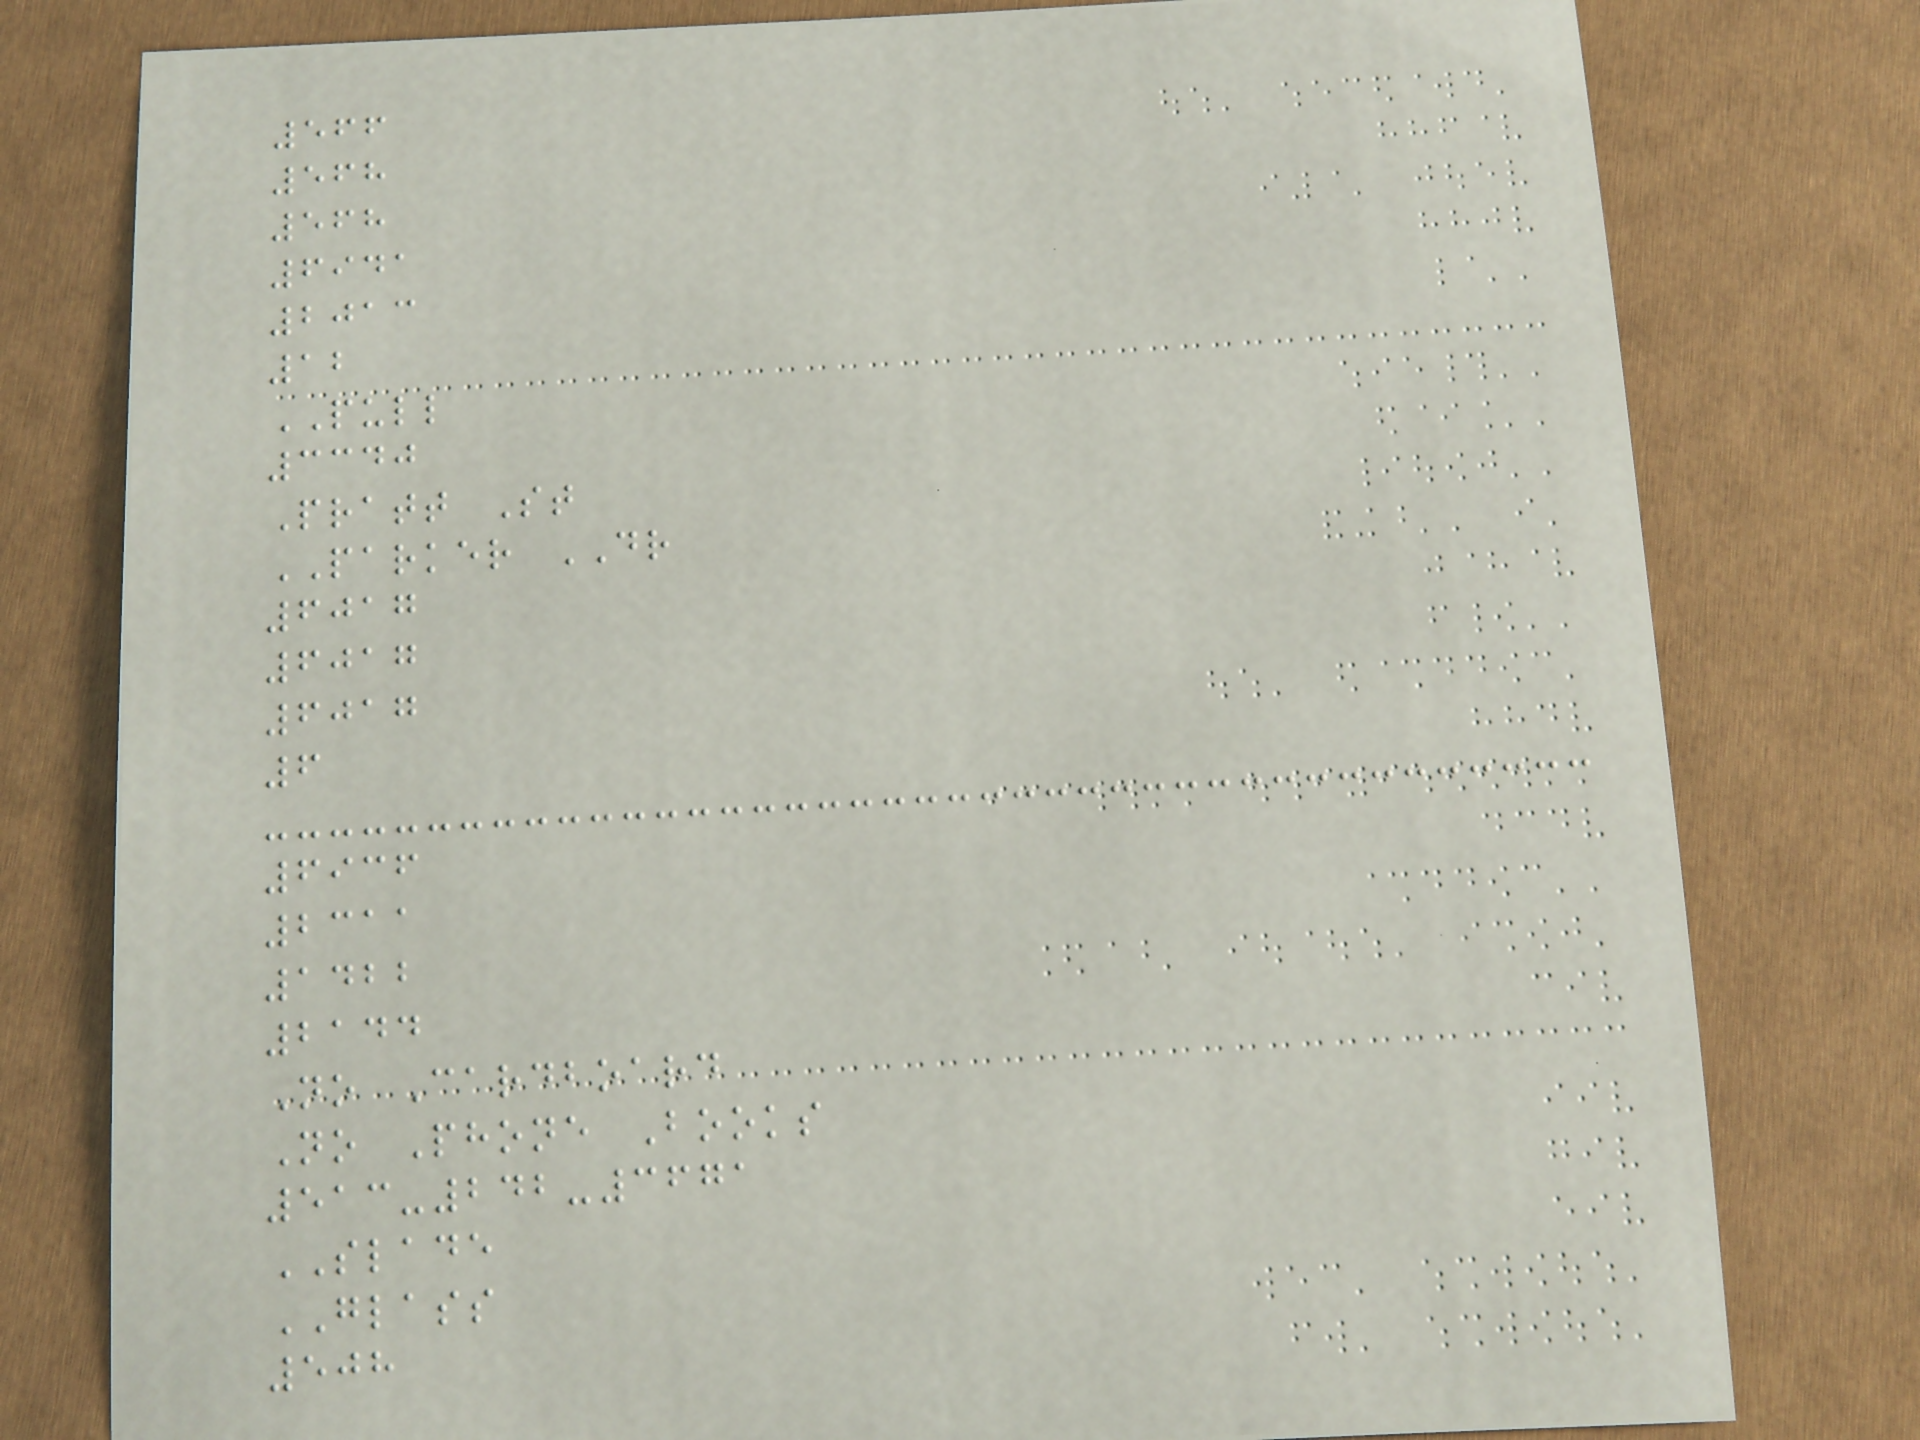566
568
568
6941
2013
12
PULL
3340
Pratt St
PARKER DR
6017
6017
6017
6
6936
2311
1422
2144
No Cardboard
No Phone Books
513-242-3671
SLADE
GLASS
508
